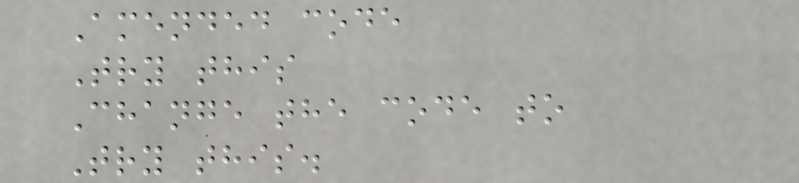Amended code
Try this
Change the code to
Try this.
